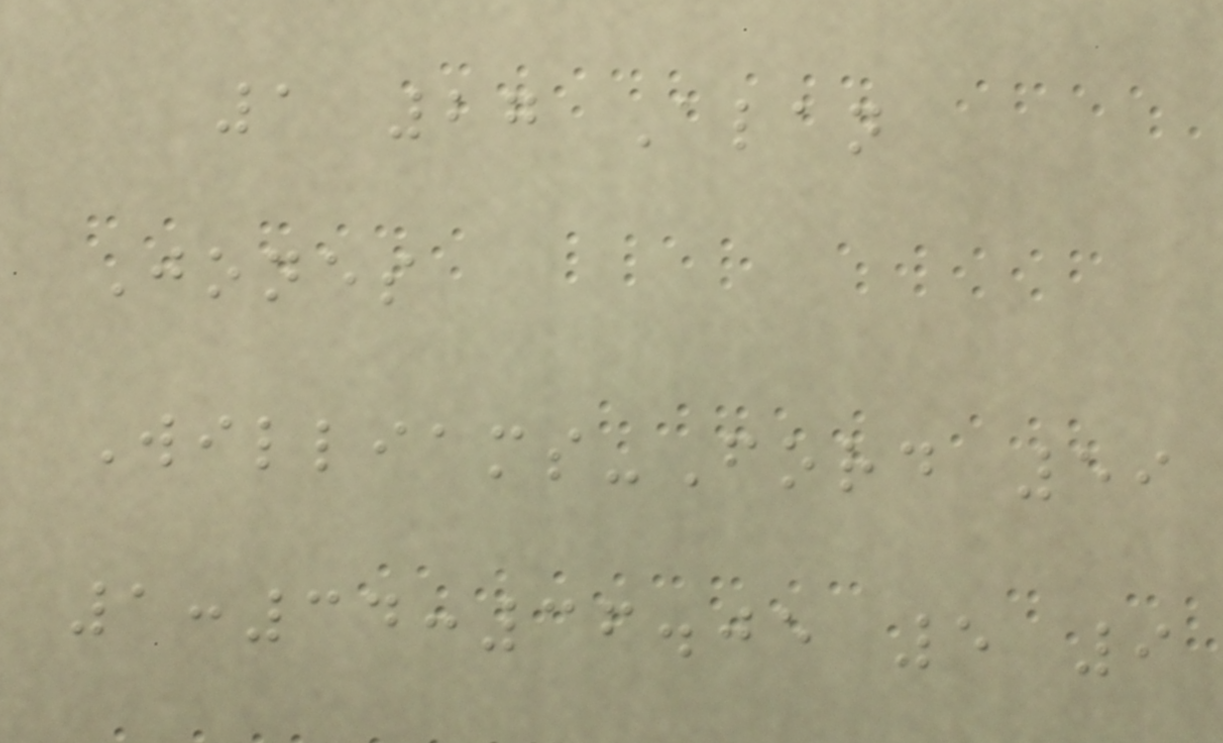1 27 Alan
Jones
Williams-Ford 59
1:34:36.05 5 9
